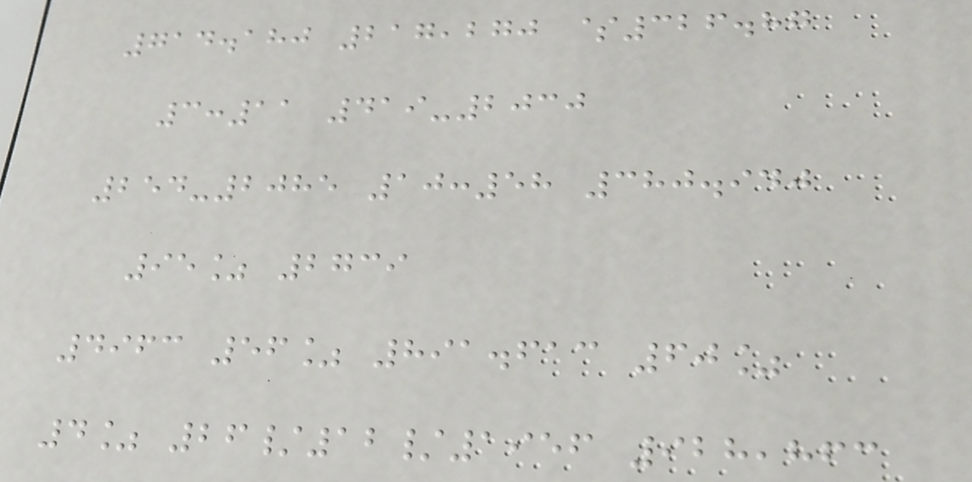714.180 217,270 $326.87
3:11 419-2030
254-2085 10:58 380.940
95% 2739
4963 56% 891.613 60%
4% 26/12/1956 928,863
